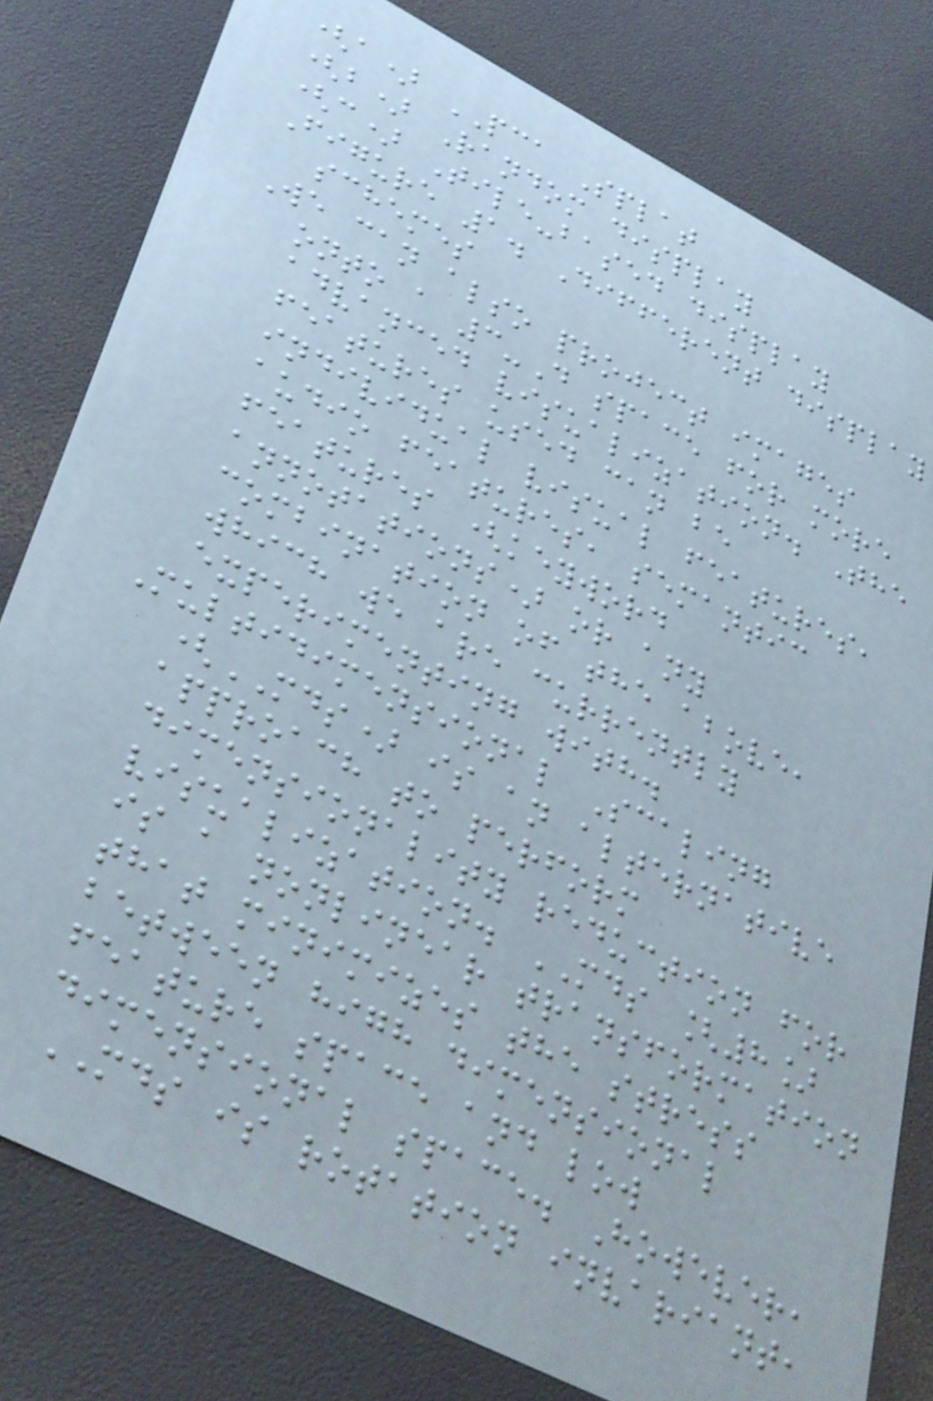(a) PCA Splat
(b) Random display
(c) Tile-based display
Figure 1. Different display
schemes
We can also project images
onto a 3-D space for more
advanced visualization. The
features used can be
individual visual features,
audio features, semantic
features (keyword
annotations) or any
combination of the above,
which we are currently
experimenting with.
Multidimensional Scaling
(MDS) is an alternative
approach to perform
dimensionality reduction for
visualization. MDS [8]
is a nonlinear transformation
that minimizes the stress
between high dimensional
feature space and low
dimensional space. However,
MDS is rotation invariant,
